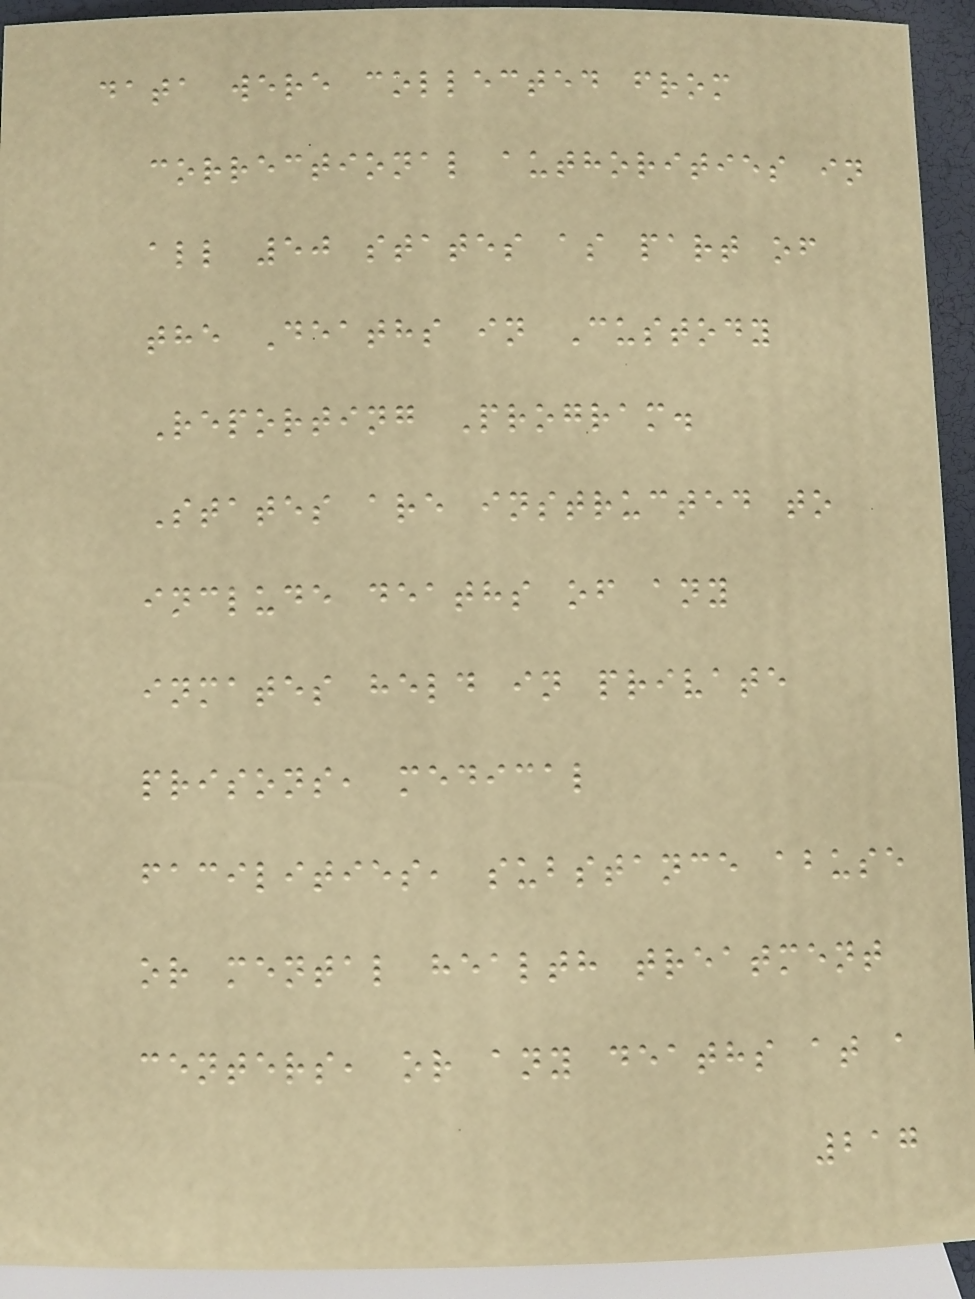data were collected from
correctional authorities in
all 50 states as part of
the Deaths in Custody
Reporting Program.
States are instructed to
include deaths of any
inmates held in private
prisons, medical
facilities, substance abuse
or mental health treatment
centers, or any deaths at a
217
